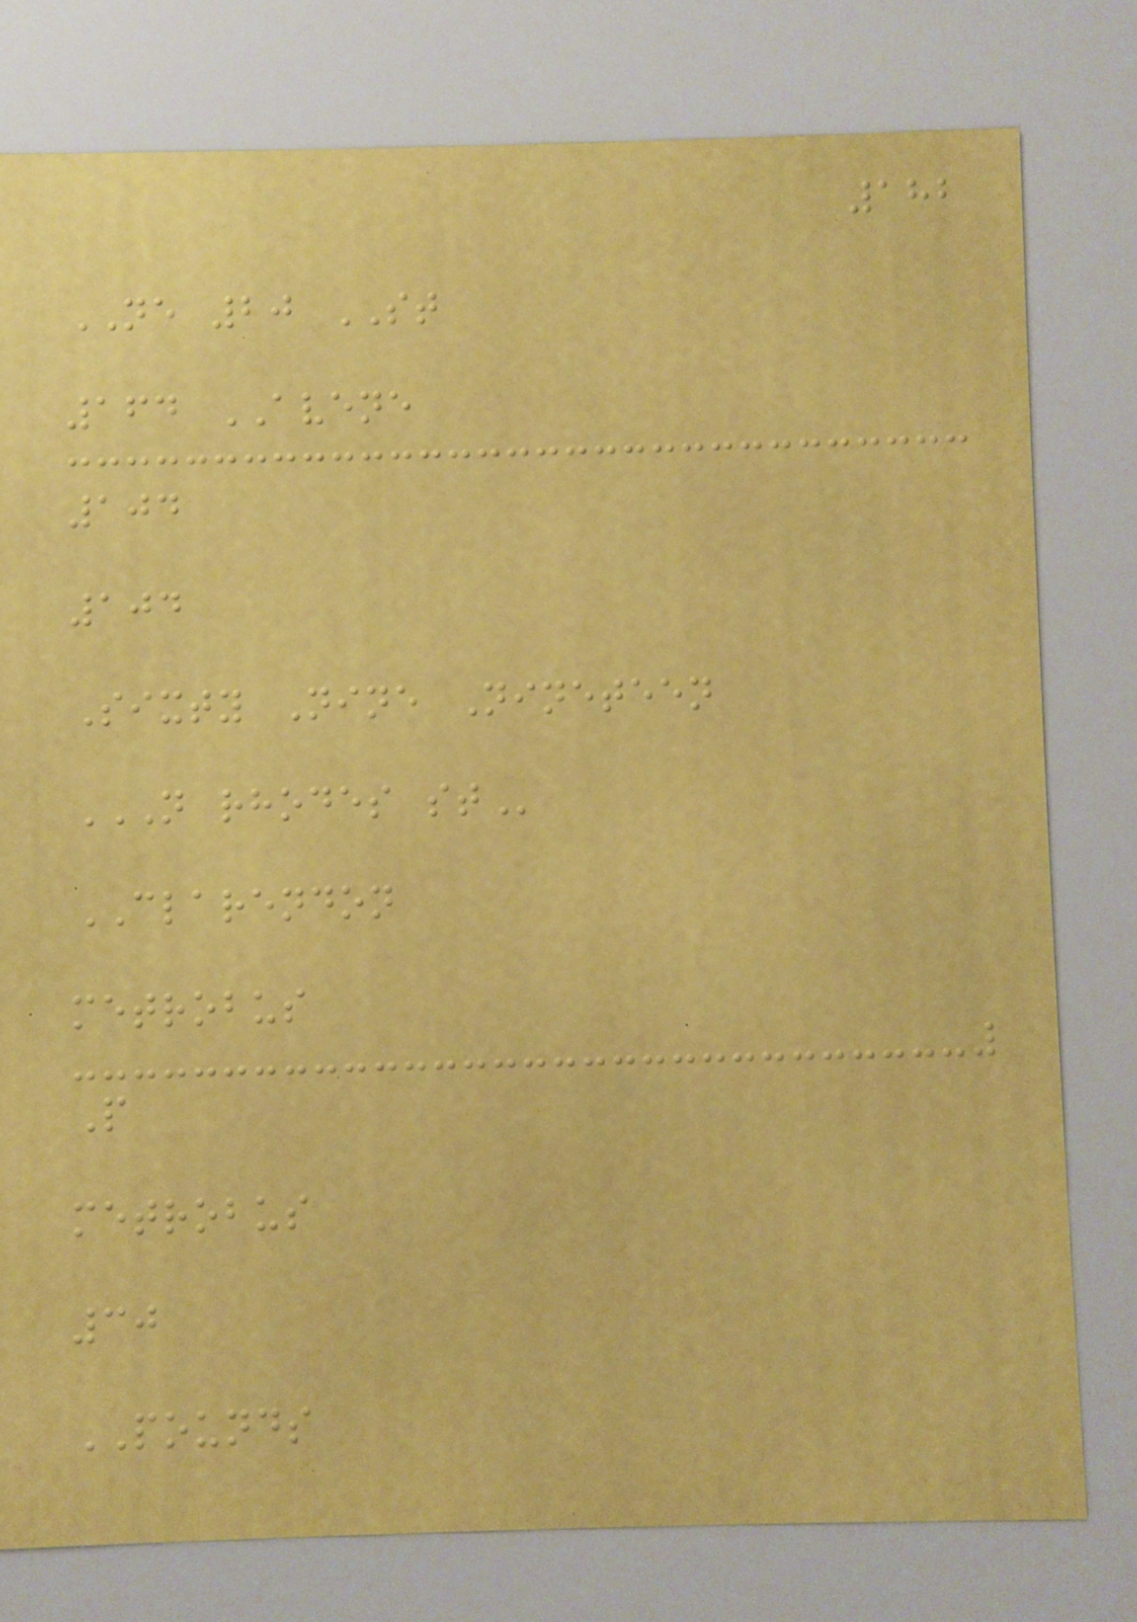182
NE 20 ST
164 AVENE
104
104
Sixty Nine Nineteen
N RHODES ST
CLARENDON
metrobus
P
metrobus
30
POUNDS
